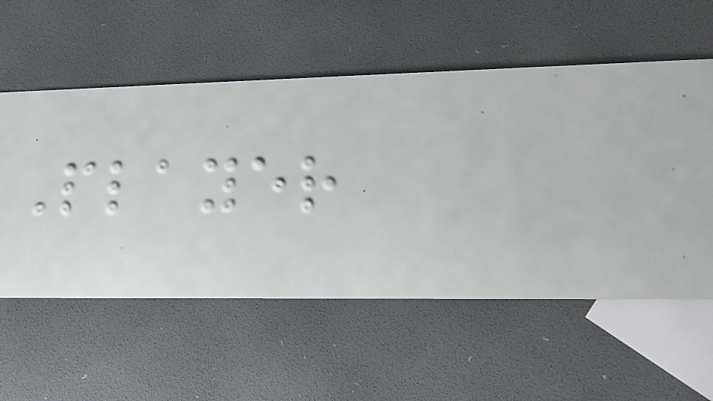Player
